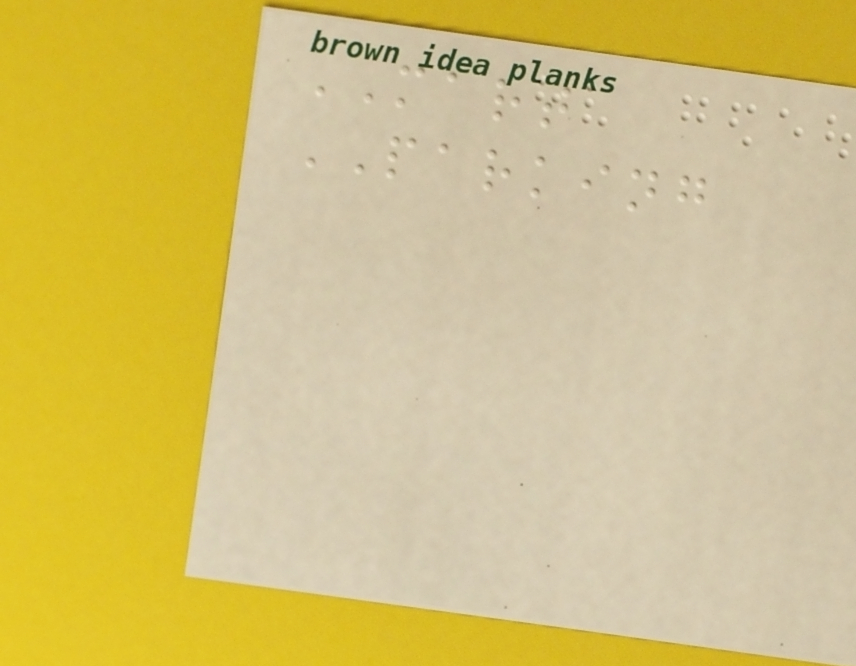MART
PARKING
